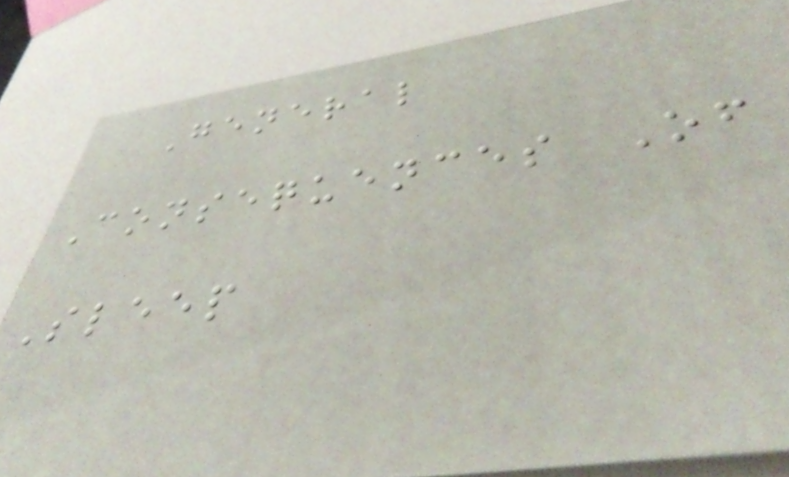General
Consequences Of
Sleep
